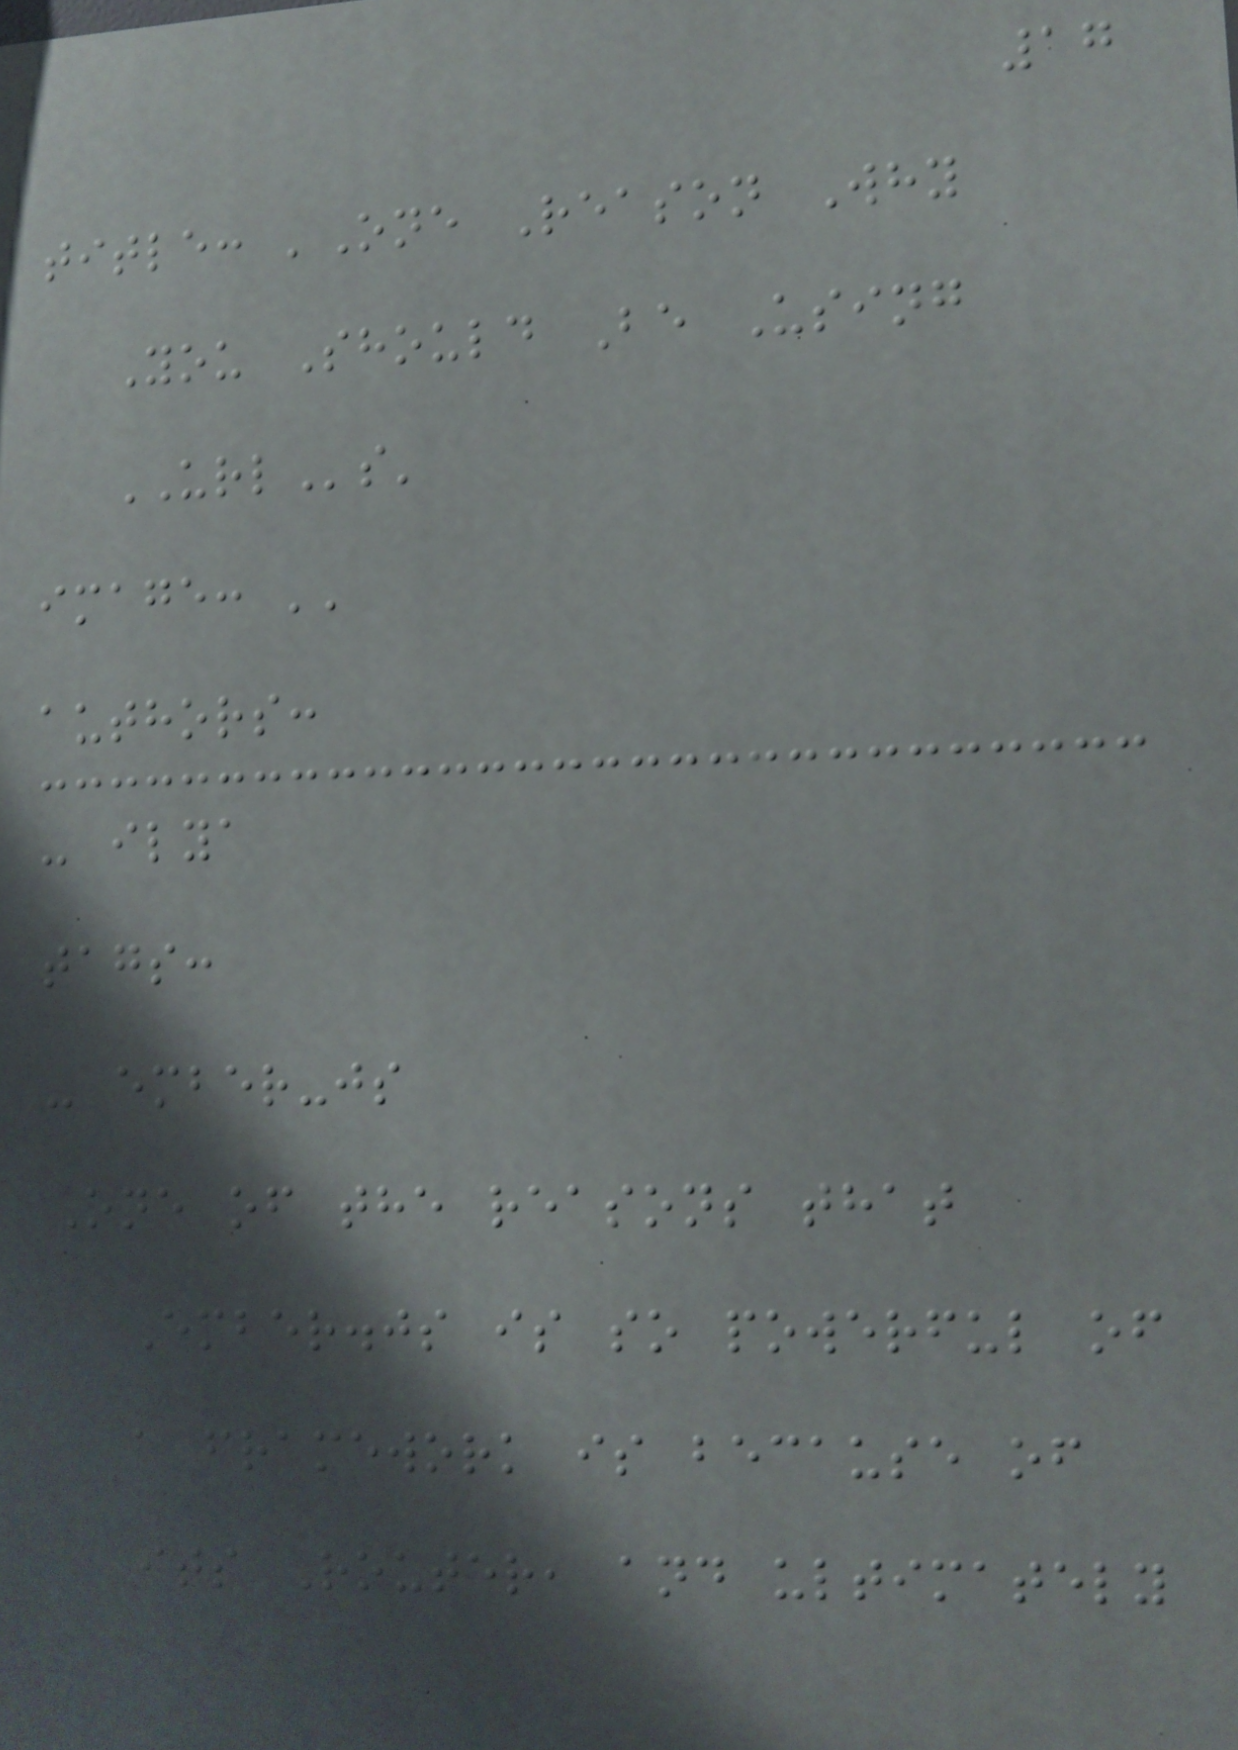17
title: 'One Reason Why
You Should Be Using
URLs'
image: ''
authors:
- ilya
tags:
- ember-js
One of the reasons that
Ember.js is so powerful of
a framework is because of
its Router, and ultimately
